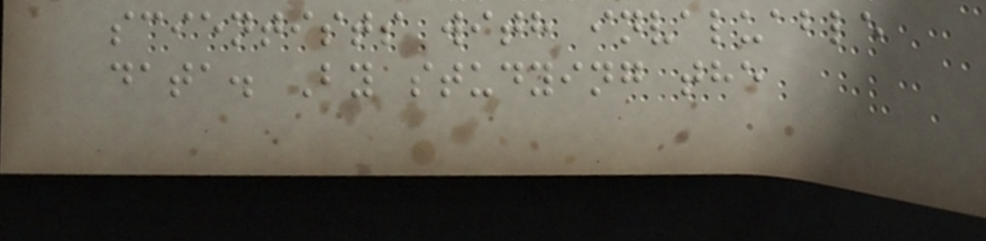scientists with invaluable
data. By studying the
